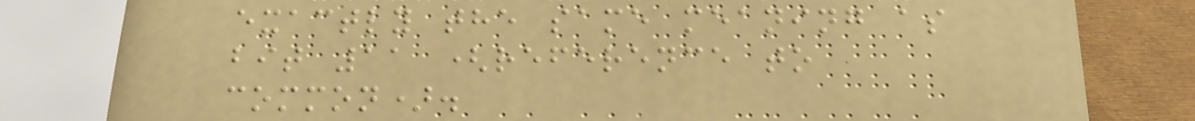exactly the same meaning as
bit 11 (reference to
common).
